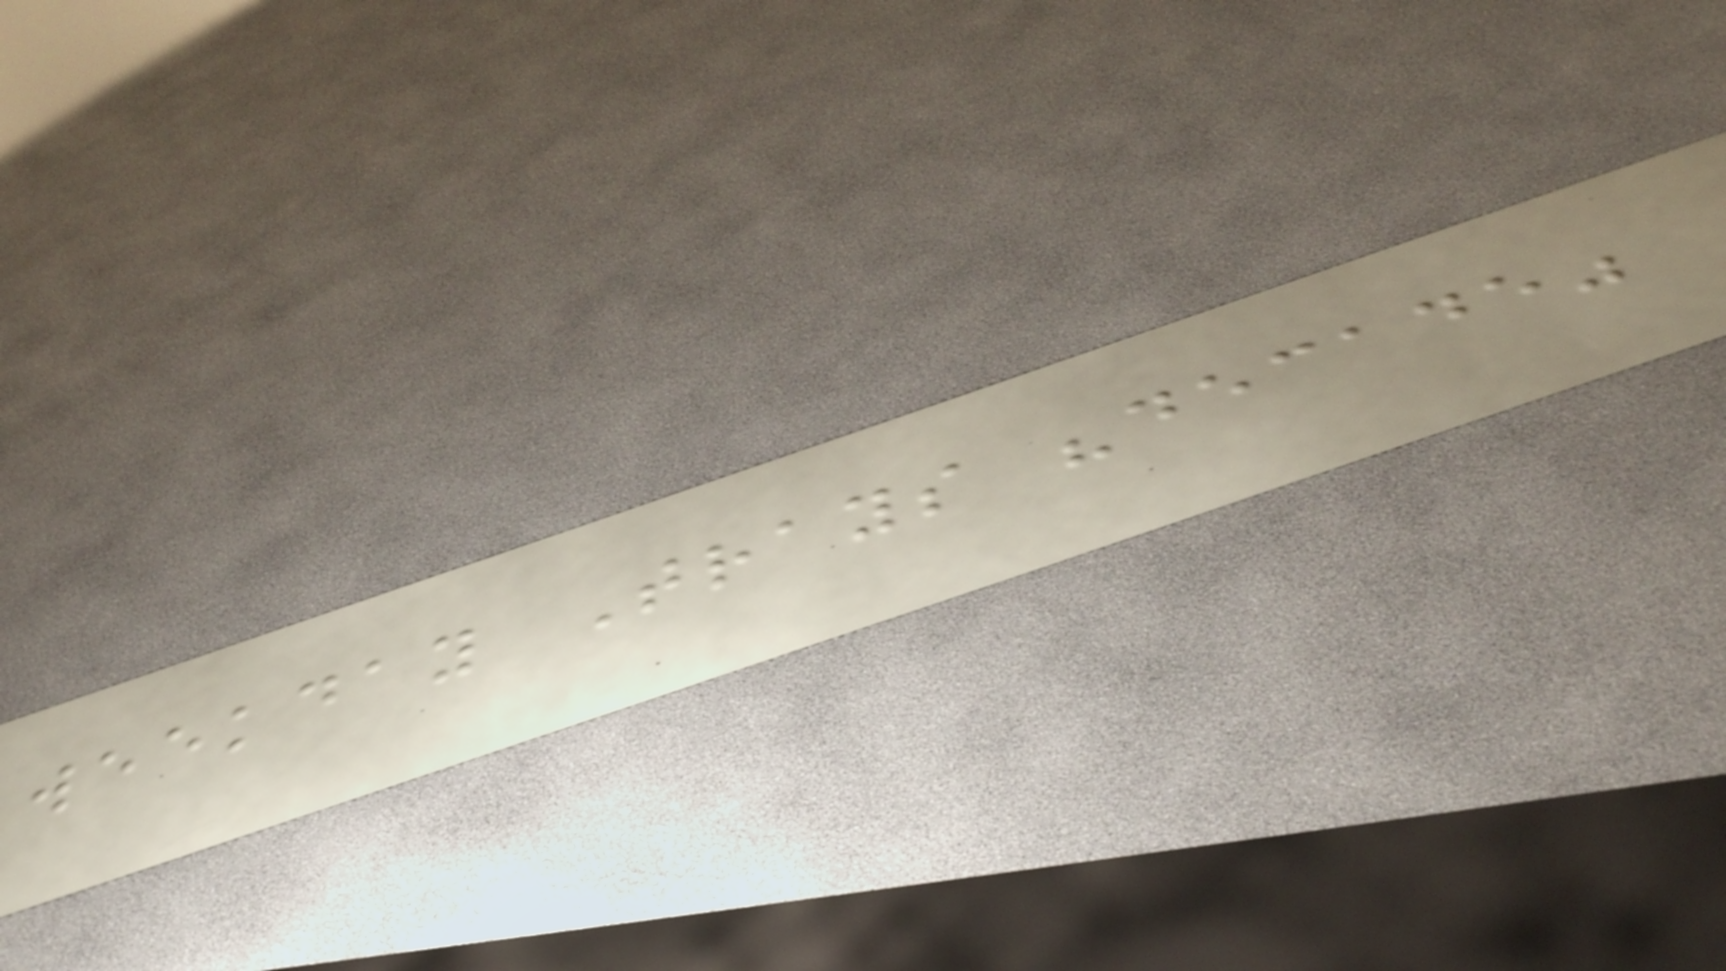weekday Trays "decade"
